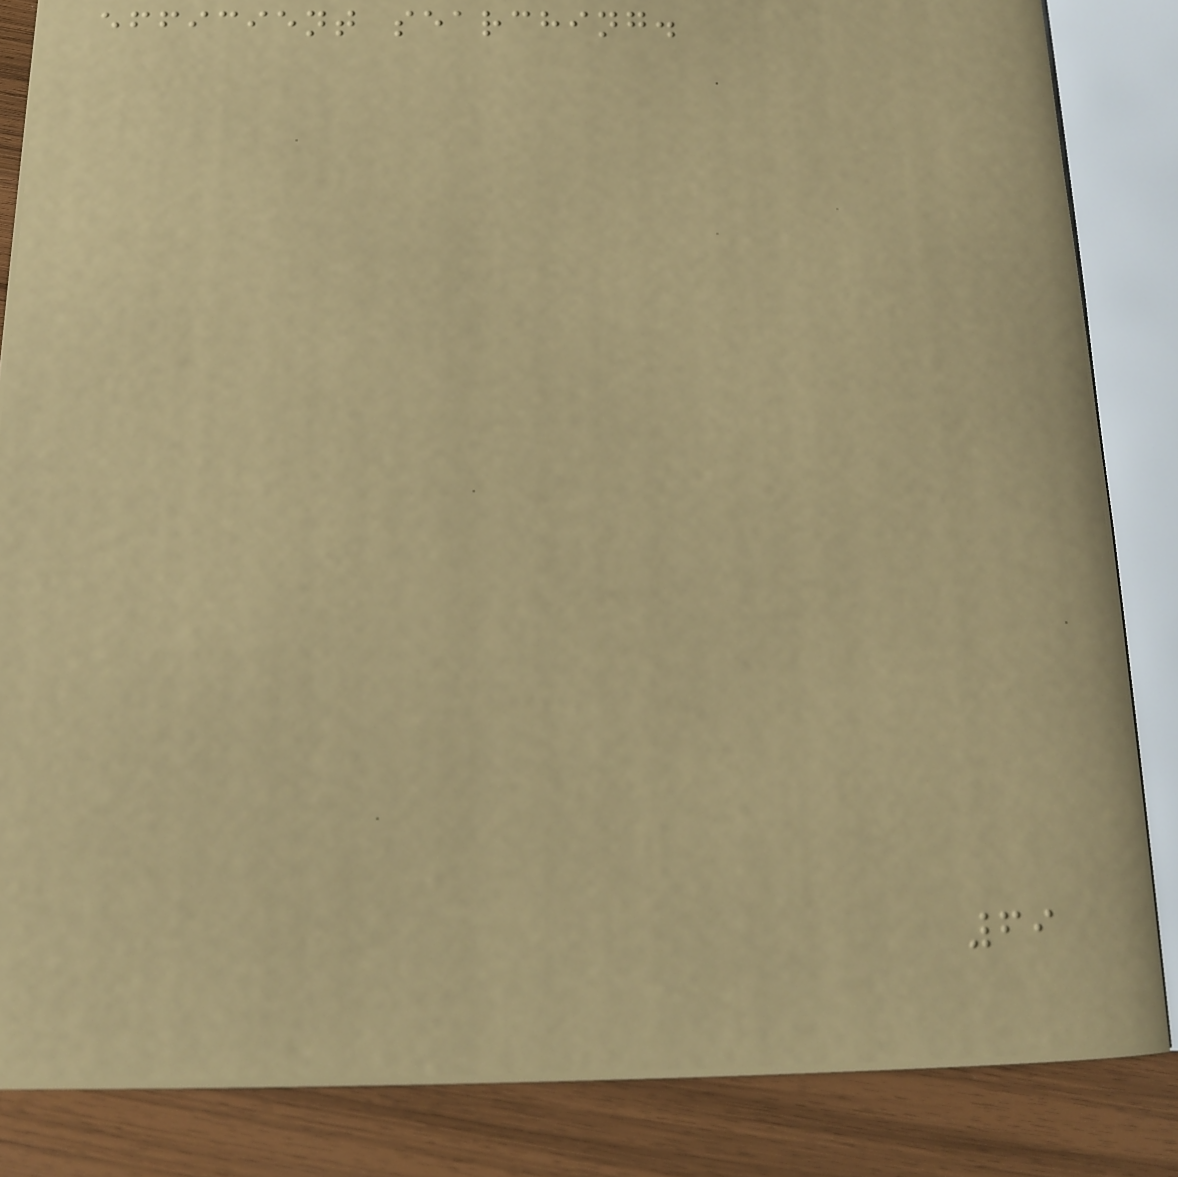efficient searching.
69
